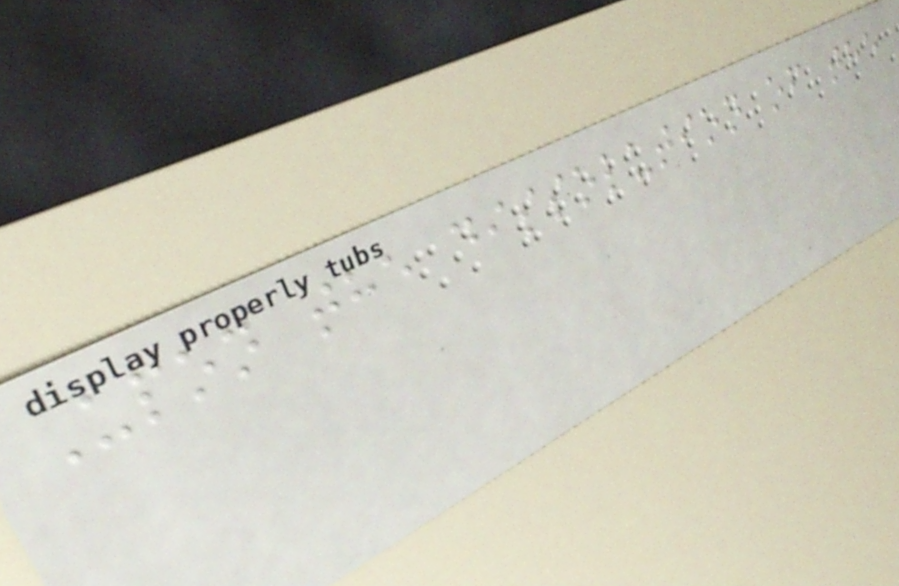Upon the dissolution of the
